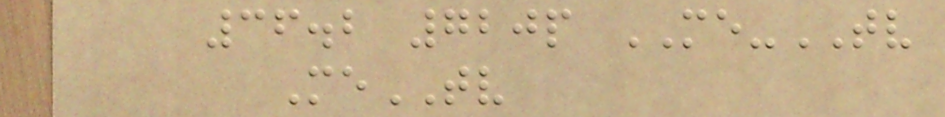36.2 720p ME-TV
MeTV
